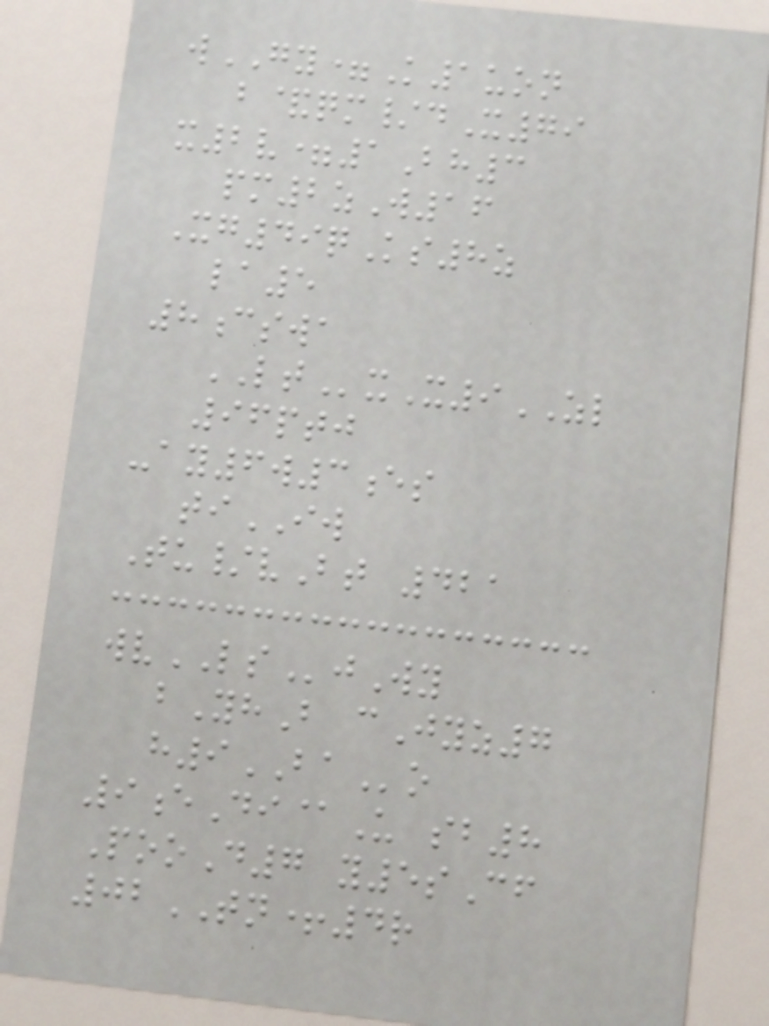wGY=K1uon
b&qm/dX79
x2v=1Bh3
pm2zW16
Xg49qKs8z
la5
8cswa
LTxX9ZL
96ptj
-ay6w3es
tiIW
Tu/vBt 421
wvLSjWy
bYhB cJyz7
h9BAo
9eDi@U sb8
PooD7 y5sCf
02TN+4r
